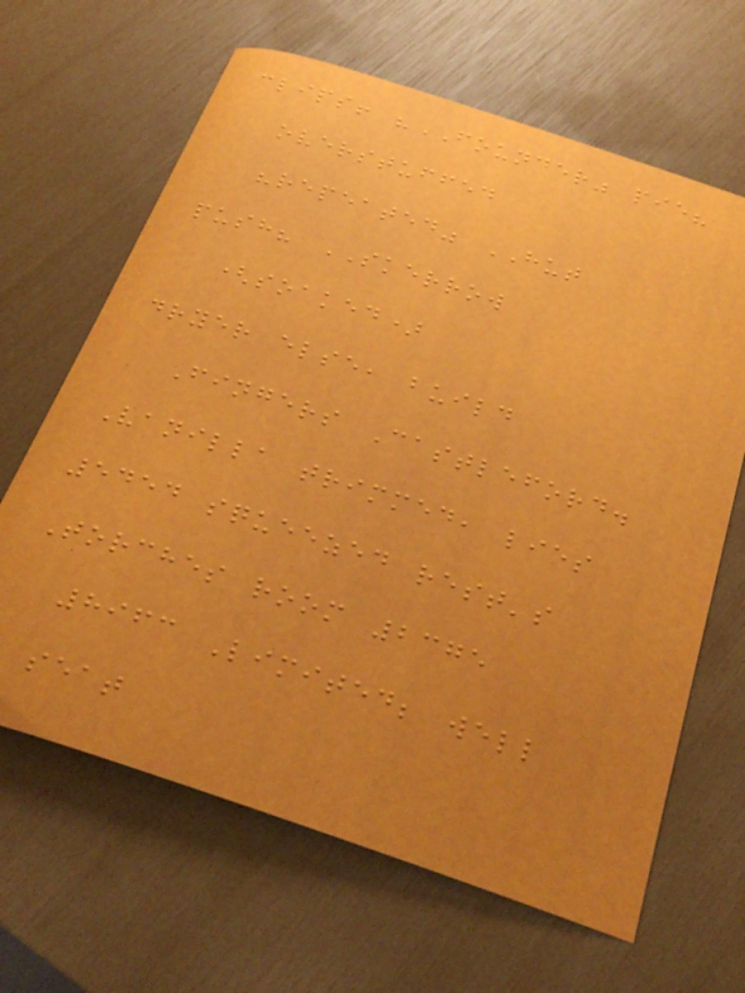clips! "FOUNDER" pie?
overstuffed
"repeated" HUT
push? SKERROW
(soaked)
dryer else, build
Fingers Castleford.
Vanilla trimmed, lies
5454 squeezed rest's
Torches room 2375
8963 Limited; well
seat
